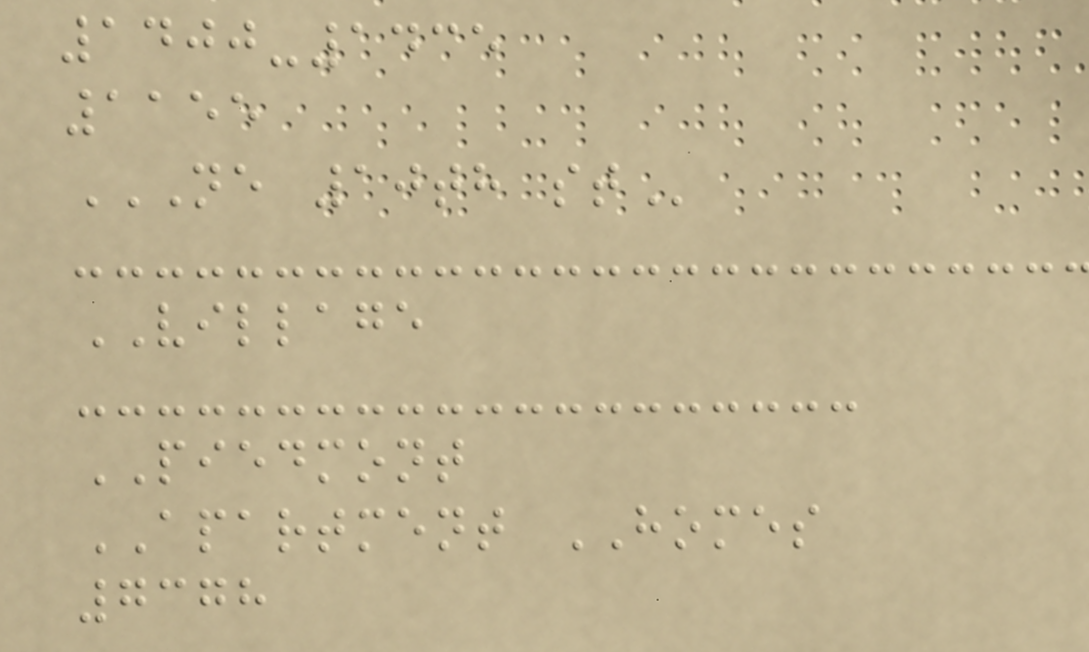1400-1435
1155
NE 10TH ST
VILLAGE
PIEDMONT
APARTMENT HOMES
7378
